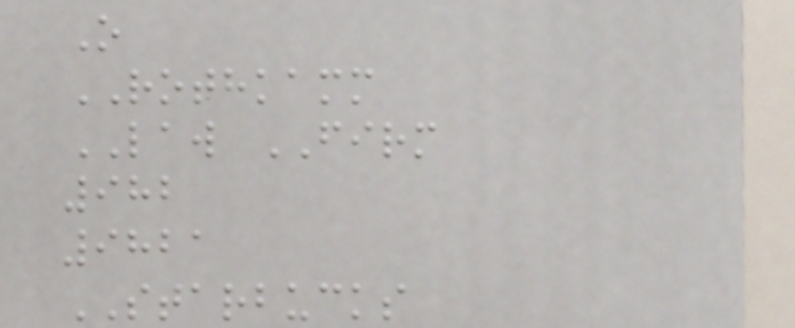O
ROTHKAMM
LAW FIRM
982
9821
STARBUCKS
